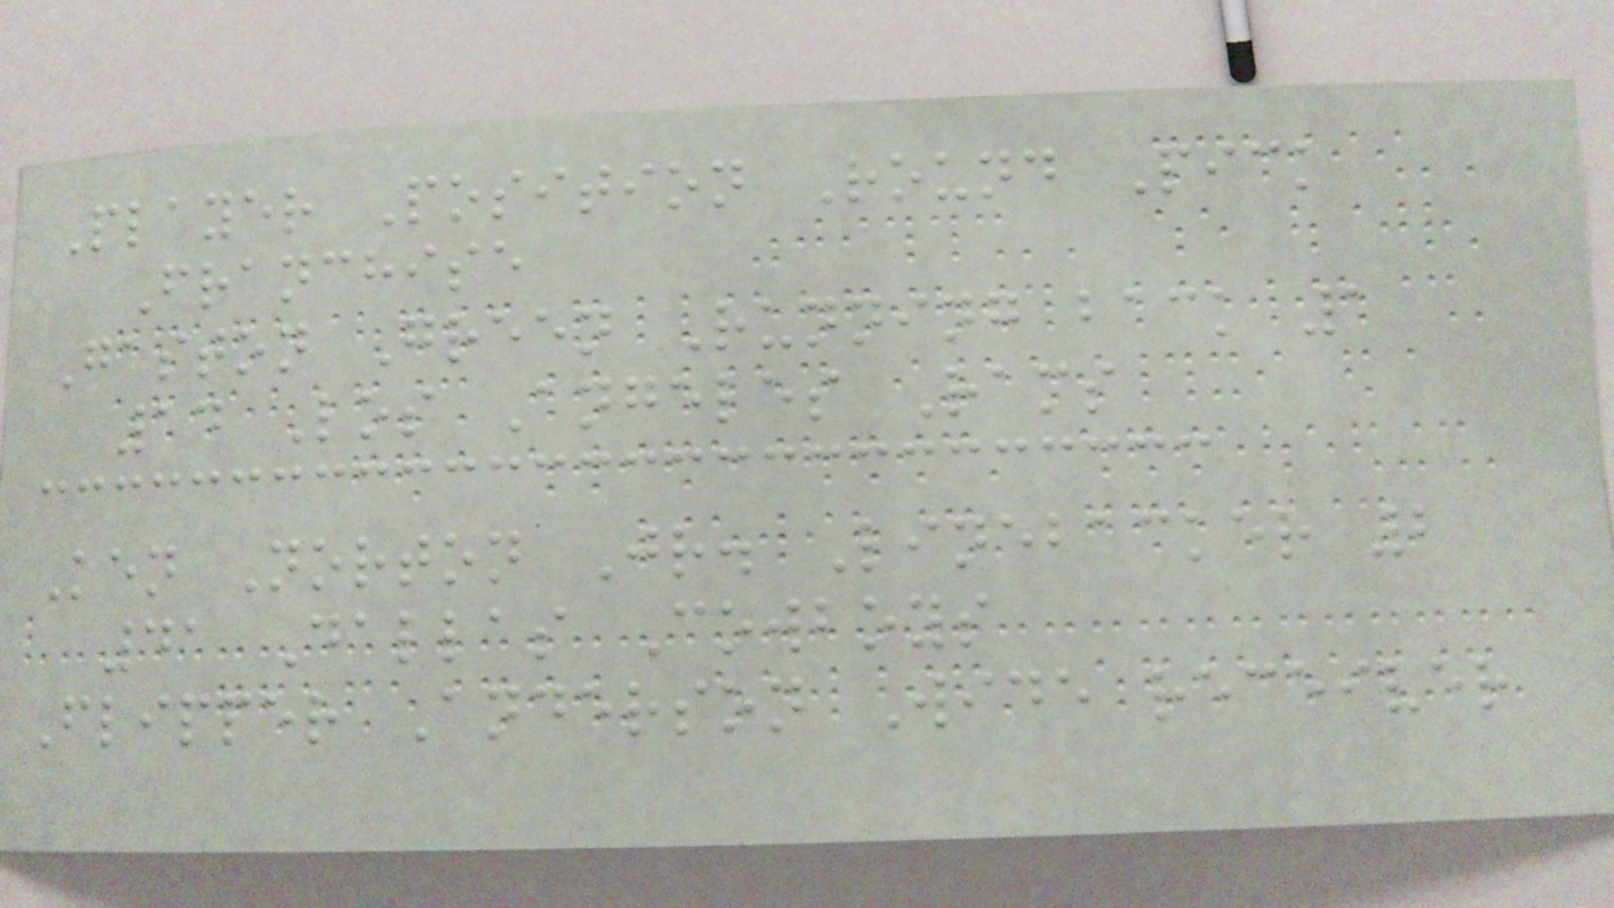Player Position Round Pick
Franchise
Gaston Green Running back 1
14 Los Angeles Rams
Ken Norton Jr. Linebacker 2
41 Dallas Cowboys
Flipper Anderson Wide receiver
